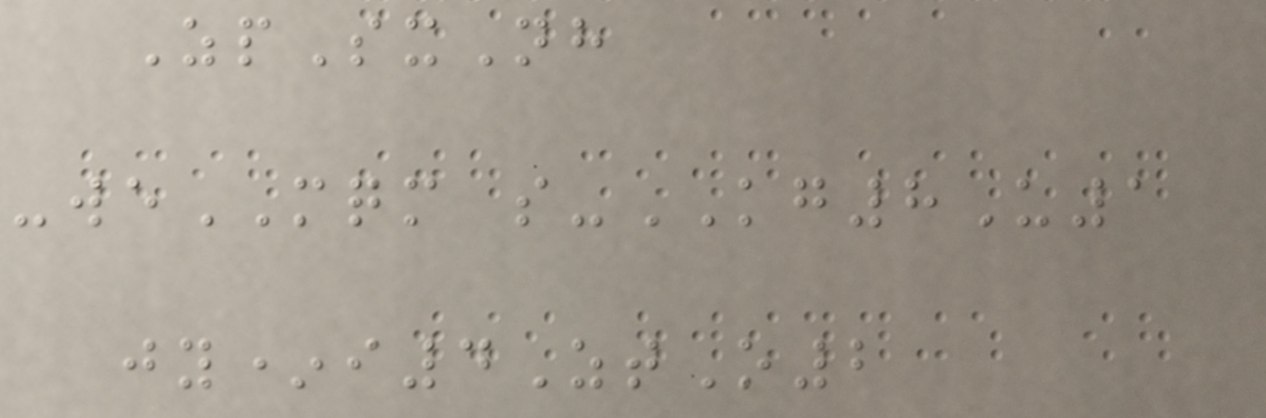ZpSxNh
-weMQM s-KG8U1
jy*i4ZtO2
